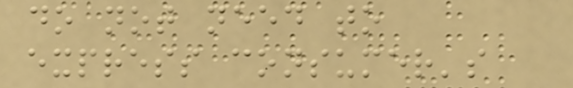do not need to
express consumer's
